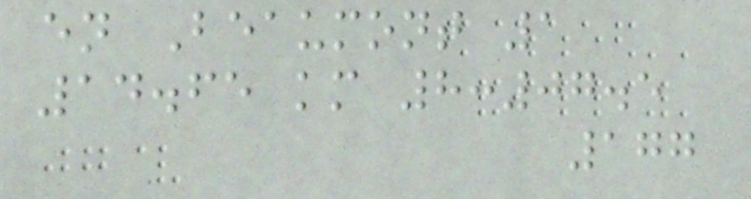en Beaumont 1
14.65 km 8:07.5
177
